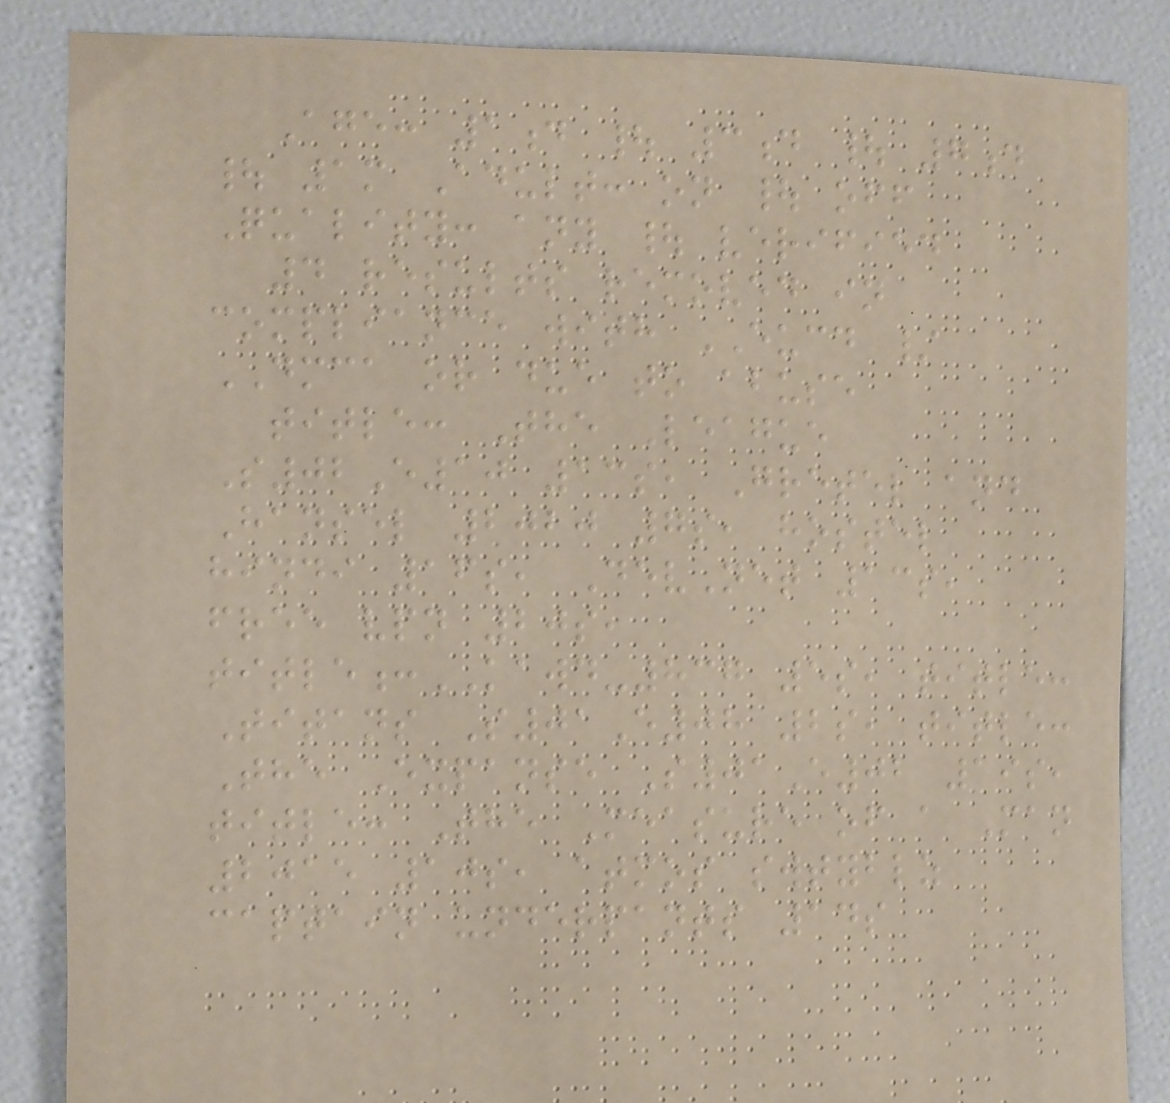Age: 1d | 3d | 7d
| 1m Adult: on | off
Quality: any | verified
4 results removed in
compliance with EUCD /
DMCA or due to abuse
title: The League
S02E10 13s, Gretel and
Hansel 2020 7s, hostel
hindi 16s, DevNet 13s,
free vpn 20s,
title:KAWD-837 5s, title:
Titans S01E08 2s, title:
The Expanse S01E02 19s,
title: The Measure of a Man
2015 10s, atmos swtyblz
captain underpants 14s
